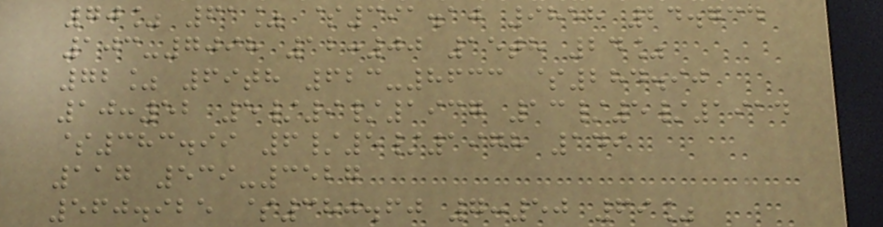70% 61% $391.10 9858 24.734
103-7098 12:00 15th 24%
72% 69th 623-8633 $284.90
10:52 5/9/1937 13/5/1914
$383.99 6/5/1978 149
117 539-3527
560.925 $380.60 7:50 69%
